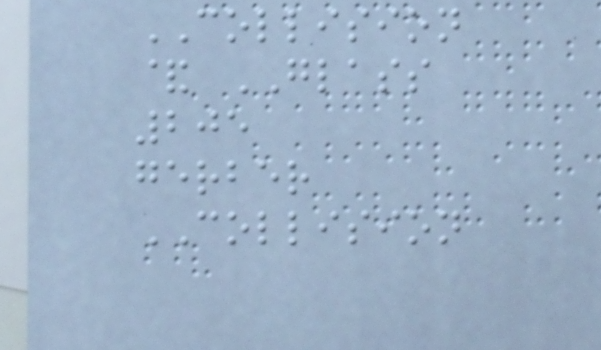COLLISION
& GLASS
205
gerber
COLLISION
